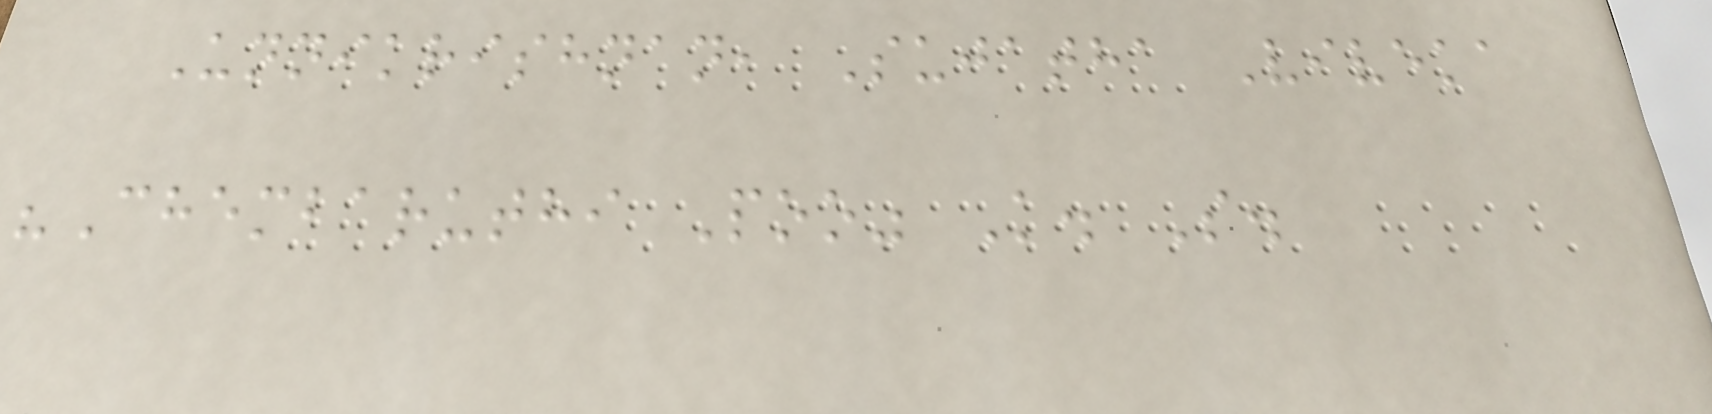Unnikrishnan, Sujatha Viveka
"Chembaruthi Poo" K. S.
